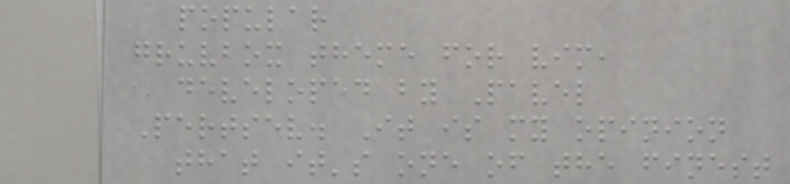popular
gruvbox theme for vim,
developed by Pavel
Pertsev. It is my opinion
that it's one of the finest
